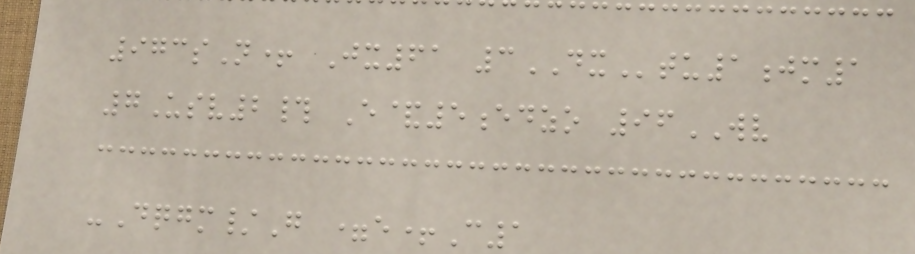973sN+ Jx61 3DXtu1jm1
7Usv2# E&5edzo 96WV
-Dqgm/G =e+C1
